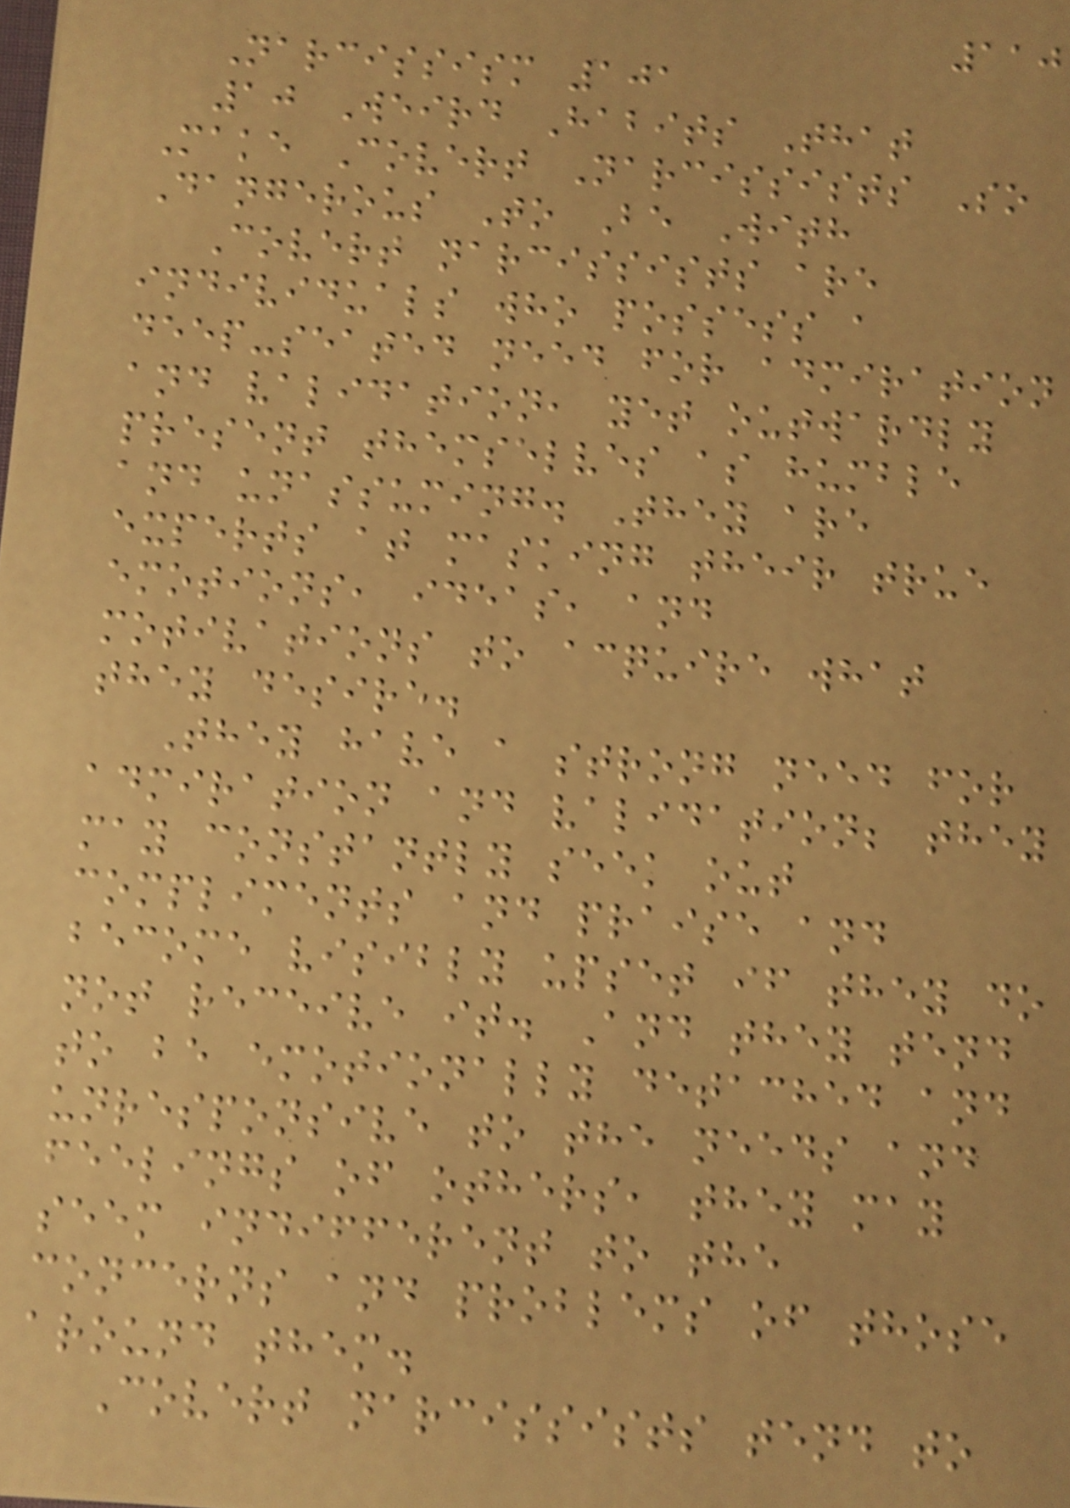110
Narcissism 101
10 Weird Habits That
Make Covert Narcissists So
Dangerous To Be With
Covert narcissists are
individuals who possess a
deep-seated need for admiration
and validation, yet outwardly
present themselves as humble
and unassuming. They are
experts at masking their true
emotions, ideas, and
motivations to acquire what
they desire.
They have a strong need for
admiration and validation; they
may constantly seek out
compliments and praise and
become visibly upset if they do
not receive it. And they tend
to be emotionally detached and
unresponsive to the needs and
feelings of others, they may
seem indifferent to the
concerns and problems of those
around them.
Covert narcissists tend to
